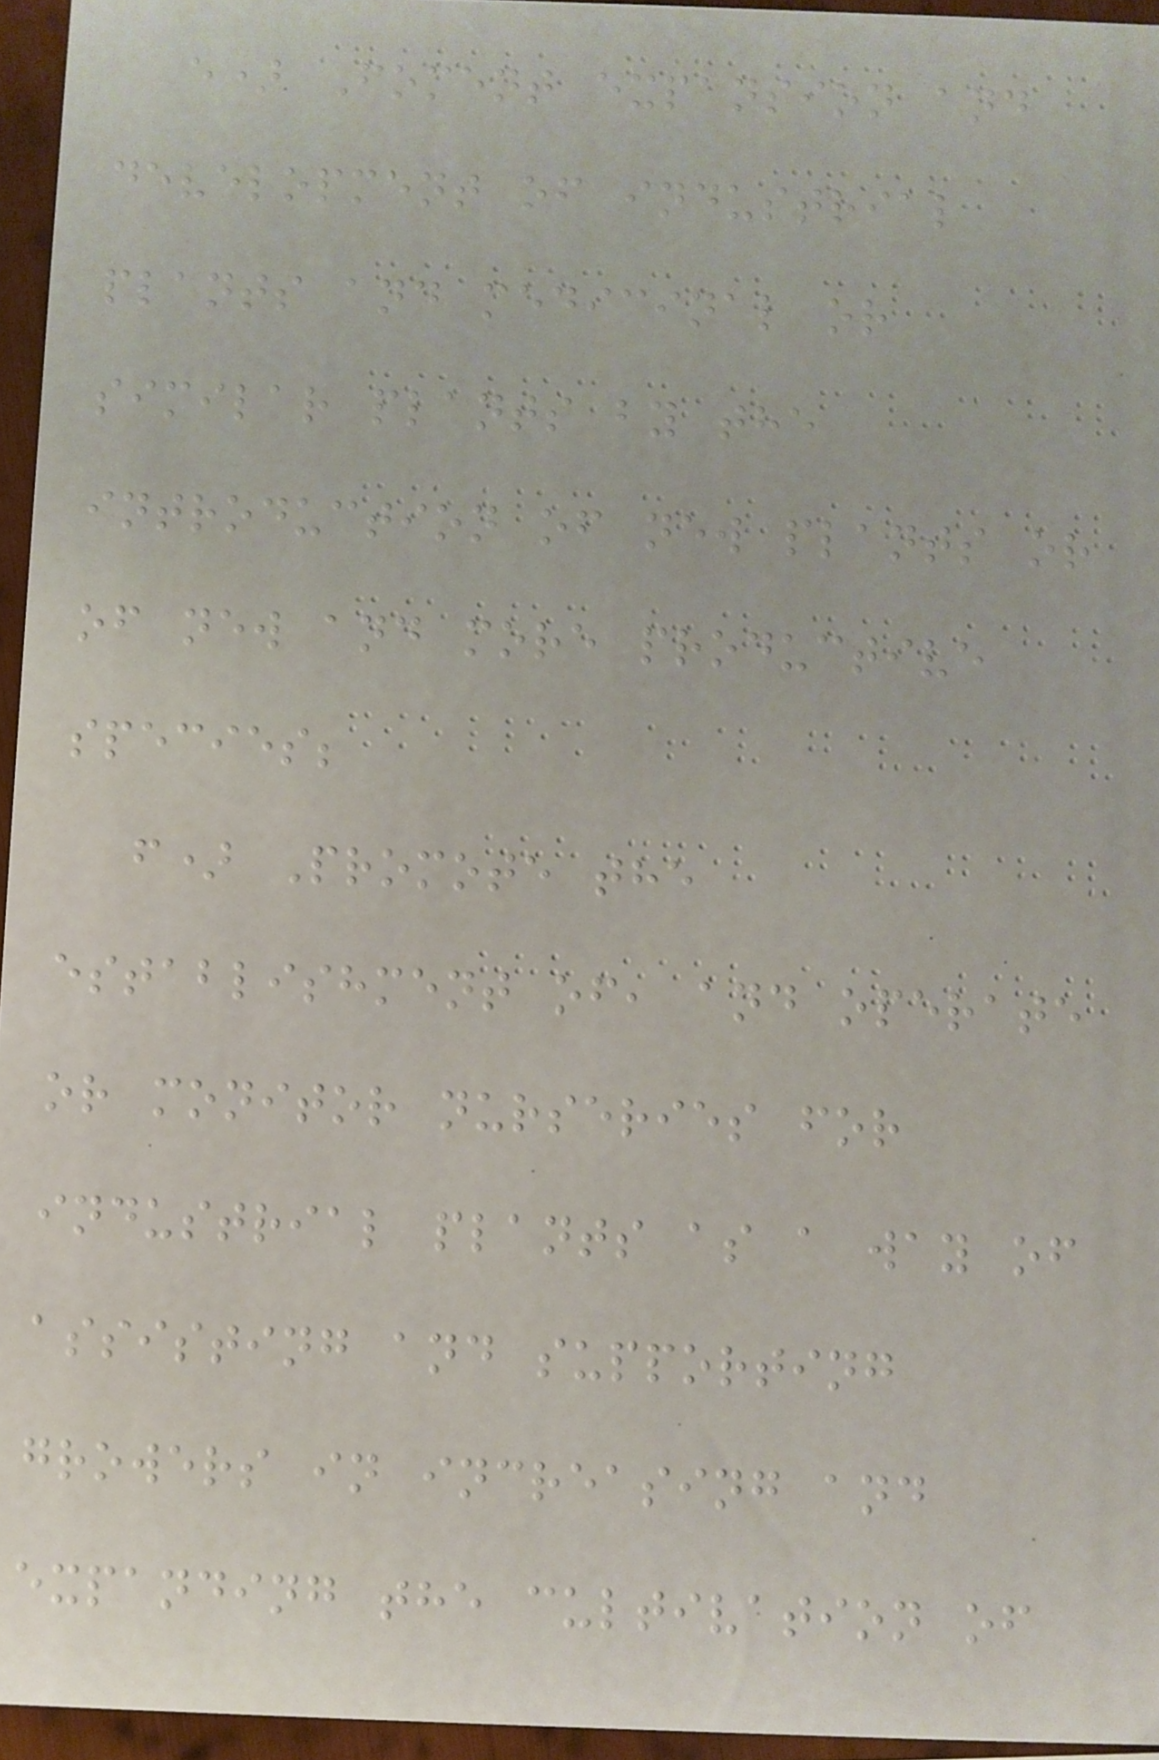e) Foment expansion and
development of industrial
plants and medicinal or
similar plants by the
introduction of new plants or
of new and more productive
species;
f) Promote the
establishment of, and operate
or monitor nurseries for
industrial plants as a way of
assisting and supporting
growers in increasing and
expanding the cultivation of
